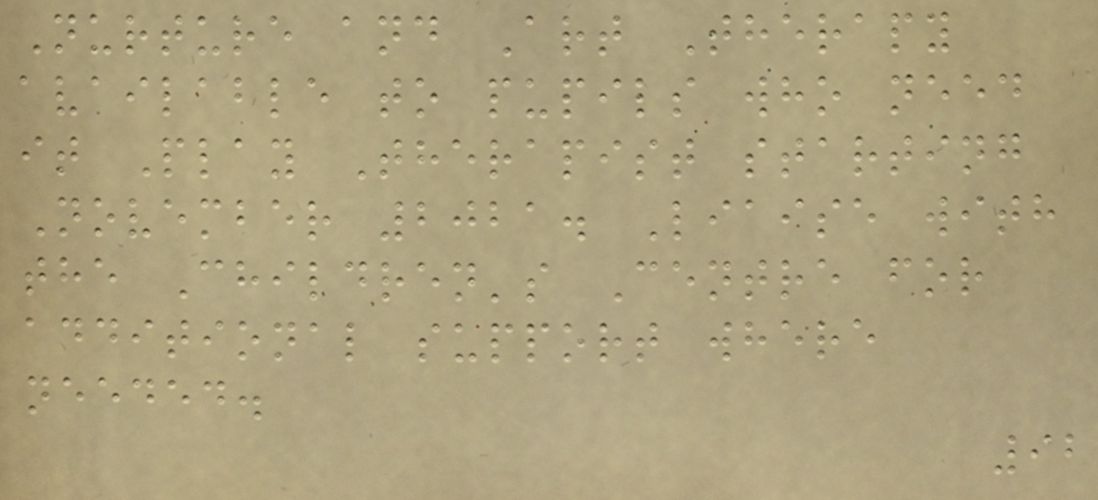Nurture and Art Therapy
available to pupils who need
it Play Therapist starting
November 2021. Liaise with
the Children's Centre for
additional support where
needed.
92
